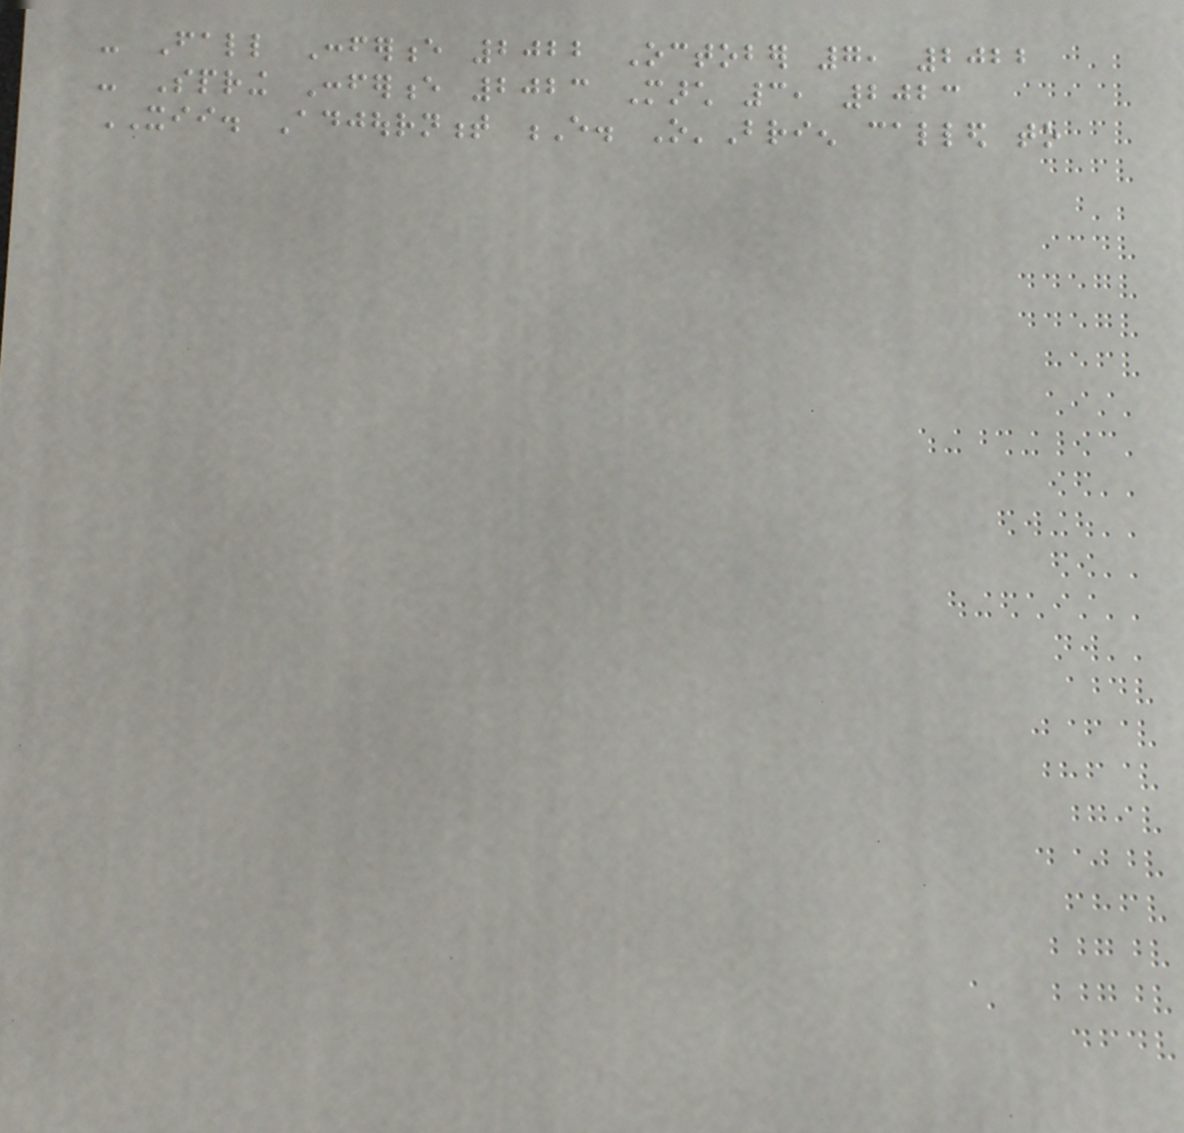- Fall Conference 2022 October 7, 2022
- Spring Conference 2023 March 3, 2023
XII. Adjournment E. O'Brien called to
